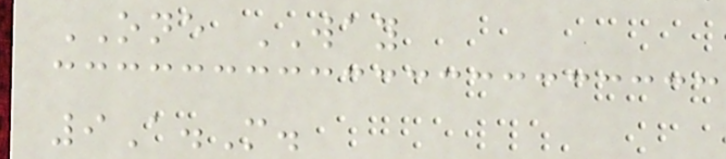ONE WAY
9A.M.
